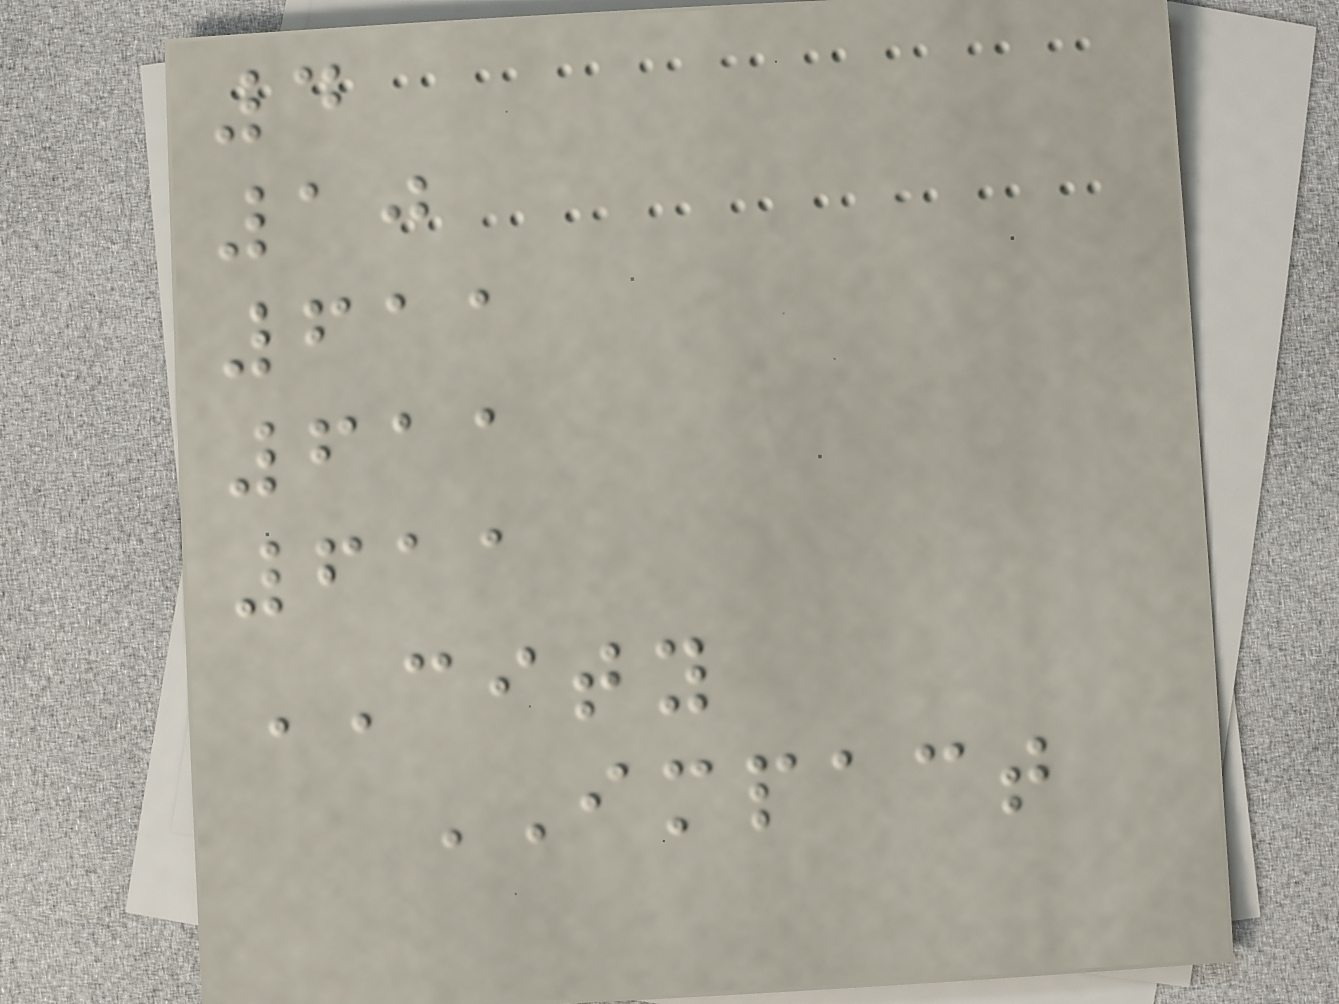4
10
611
611
611
CITY
IMPACT
